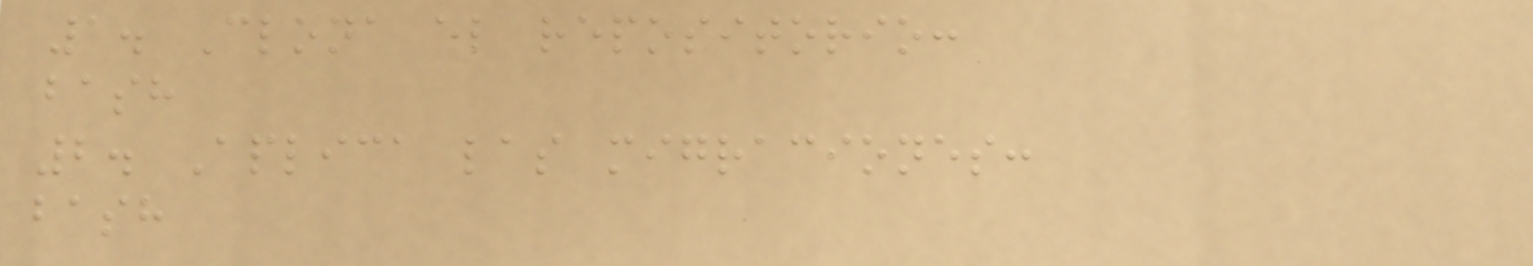1. Clona el repositorio:
bash
2. Aplica las migraciones:
bash
